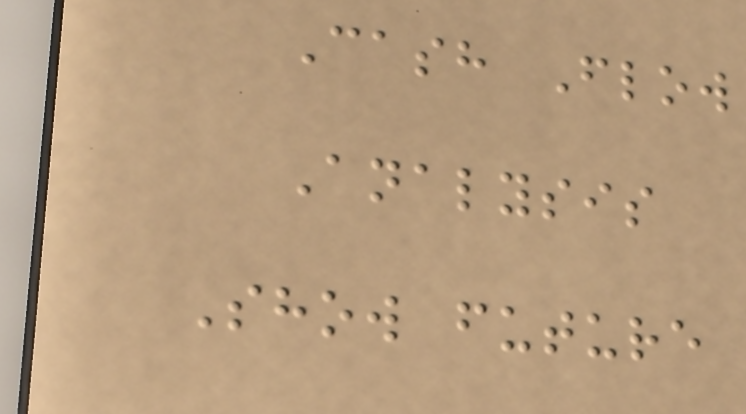Cash Flow
Analysis
Show future
